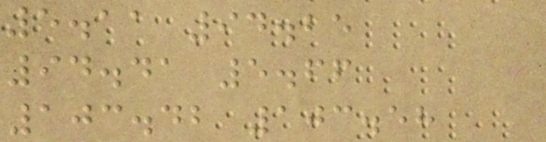5.11 94.25
94.41 5.66
103.42 103.58
